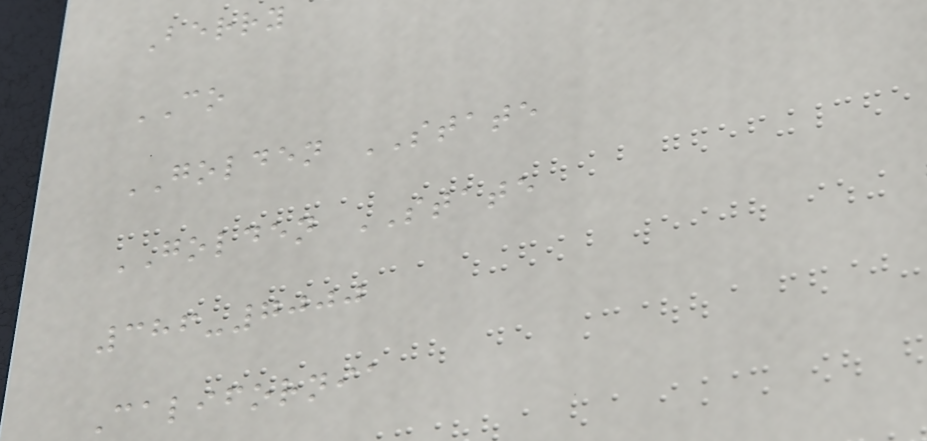Berry
CO
GOLDEN STATE
GOLDEN STATE
386-7000
California
